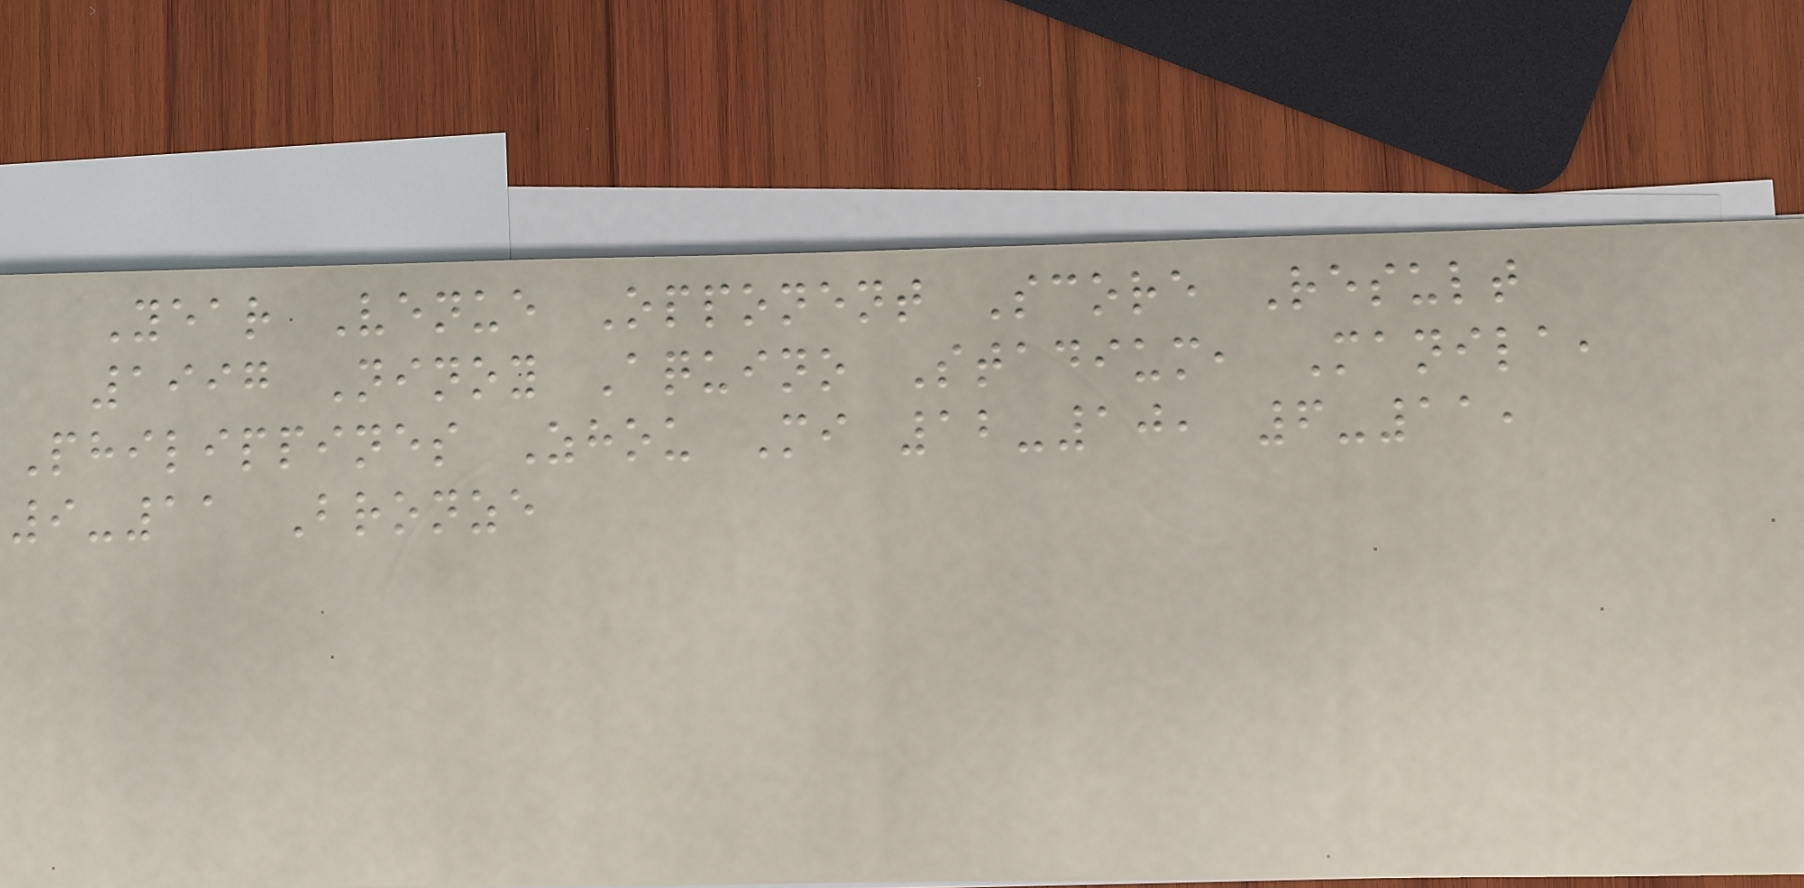Year Venue Opponent Score Result
1997 Ninoy Aquino Stadium, Manila,
Philippines Zhou Mi 12-10, 6-11,
9-11 Bronze
